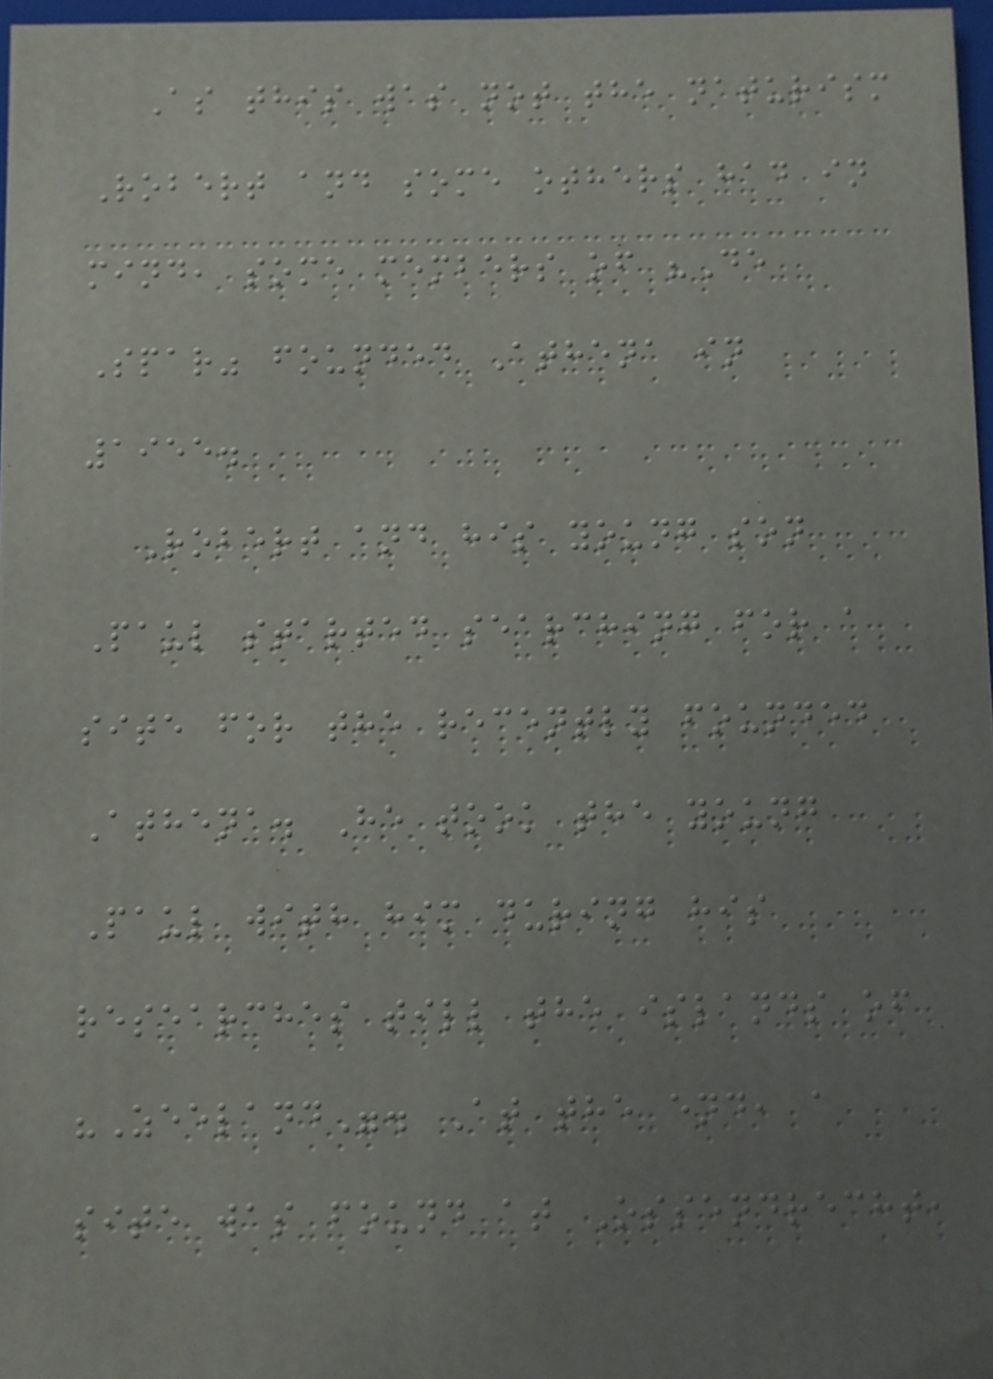As this was not the naturism
Robert and some others had in
mind, some members of "De
Spar" founded Athena in
1955.
Robert and his young son
Paul started searching for a
site for the recently founded
Athena. He took the young
Paul with him during his
researches till the islands of
"Zeeland". At the end, a
site was found at Ossendrecht,
